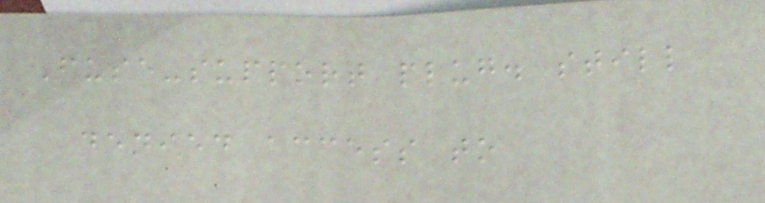Fuse-support plug. still
denied access to
